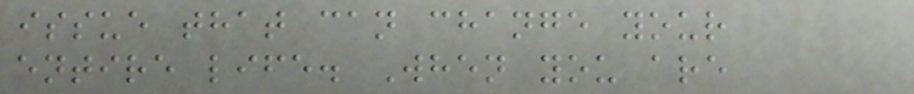issue that can change your
entire life. When you are
